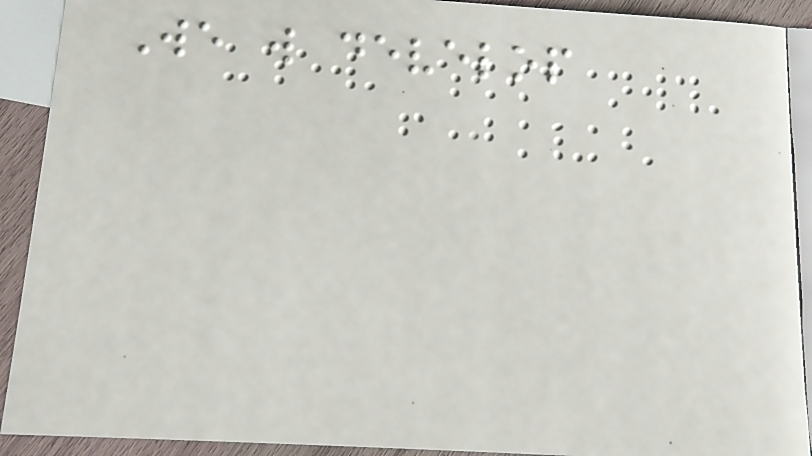We will develop
